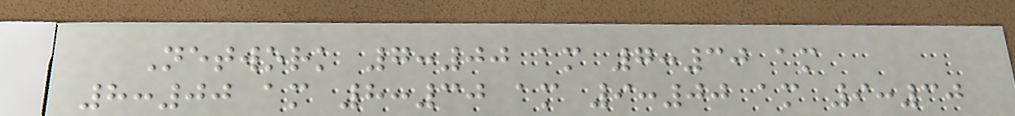Network 7:00 am 7:30 am
8:00 am 8:30 am 9:00 am 9:30
